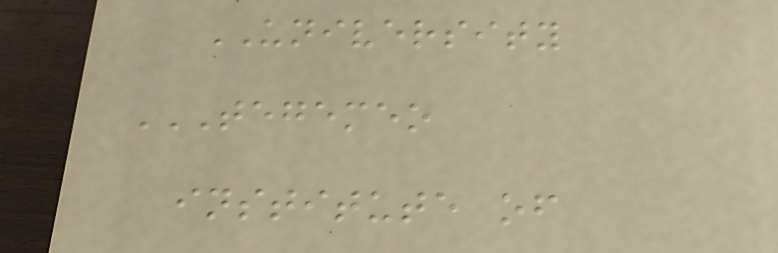UNIVERSITY
TEGEMEO
INSTITUTE OF
